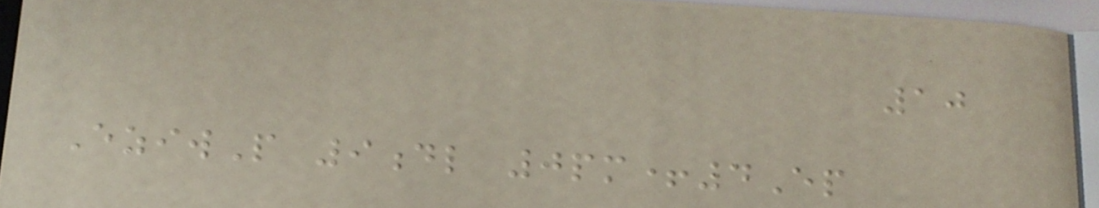10
EziwP 9dl 0pm+4Ep
